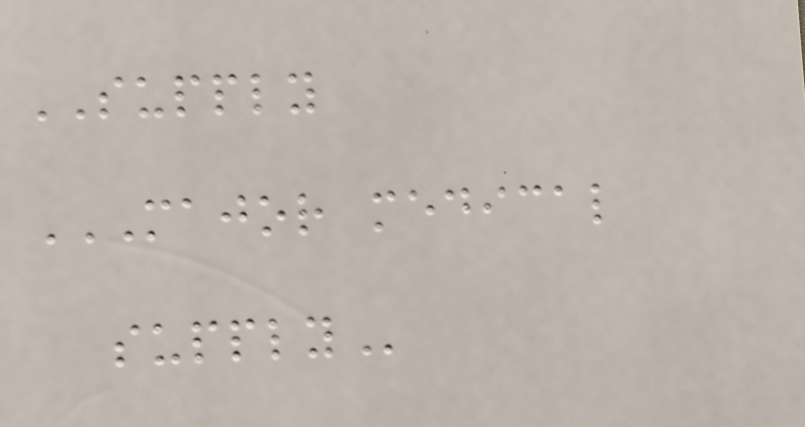SUPPLY
MAJOR MEDICAL
SUPPLY
